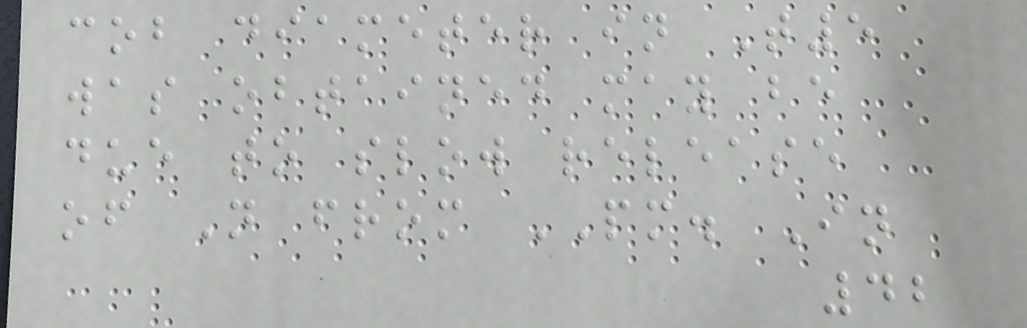cob diameter in T5
was obtained may be
due to slow release
of N from PM. In
42
